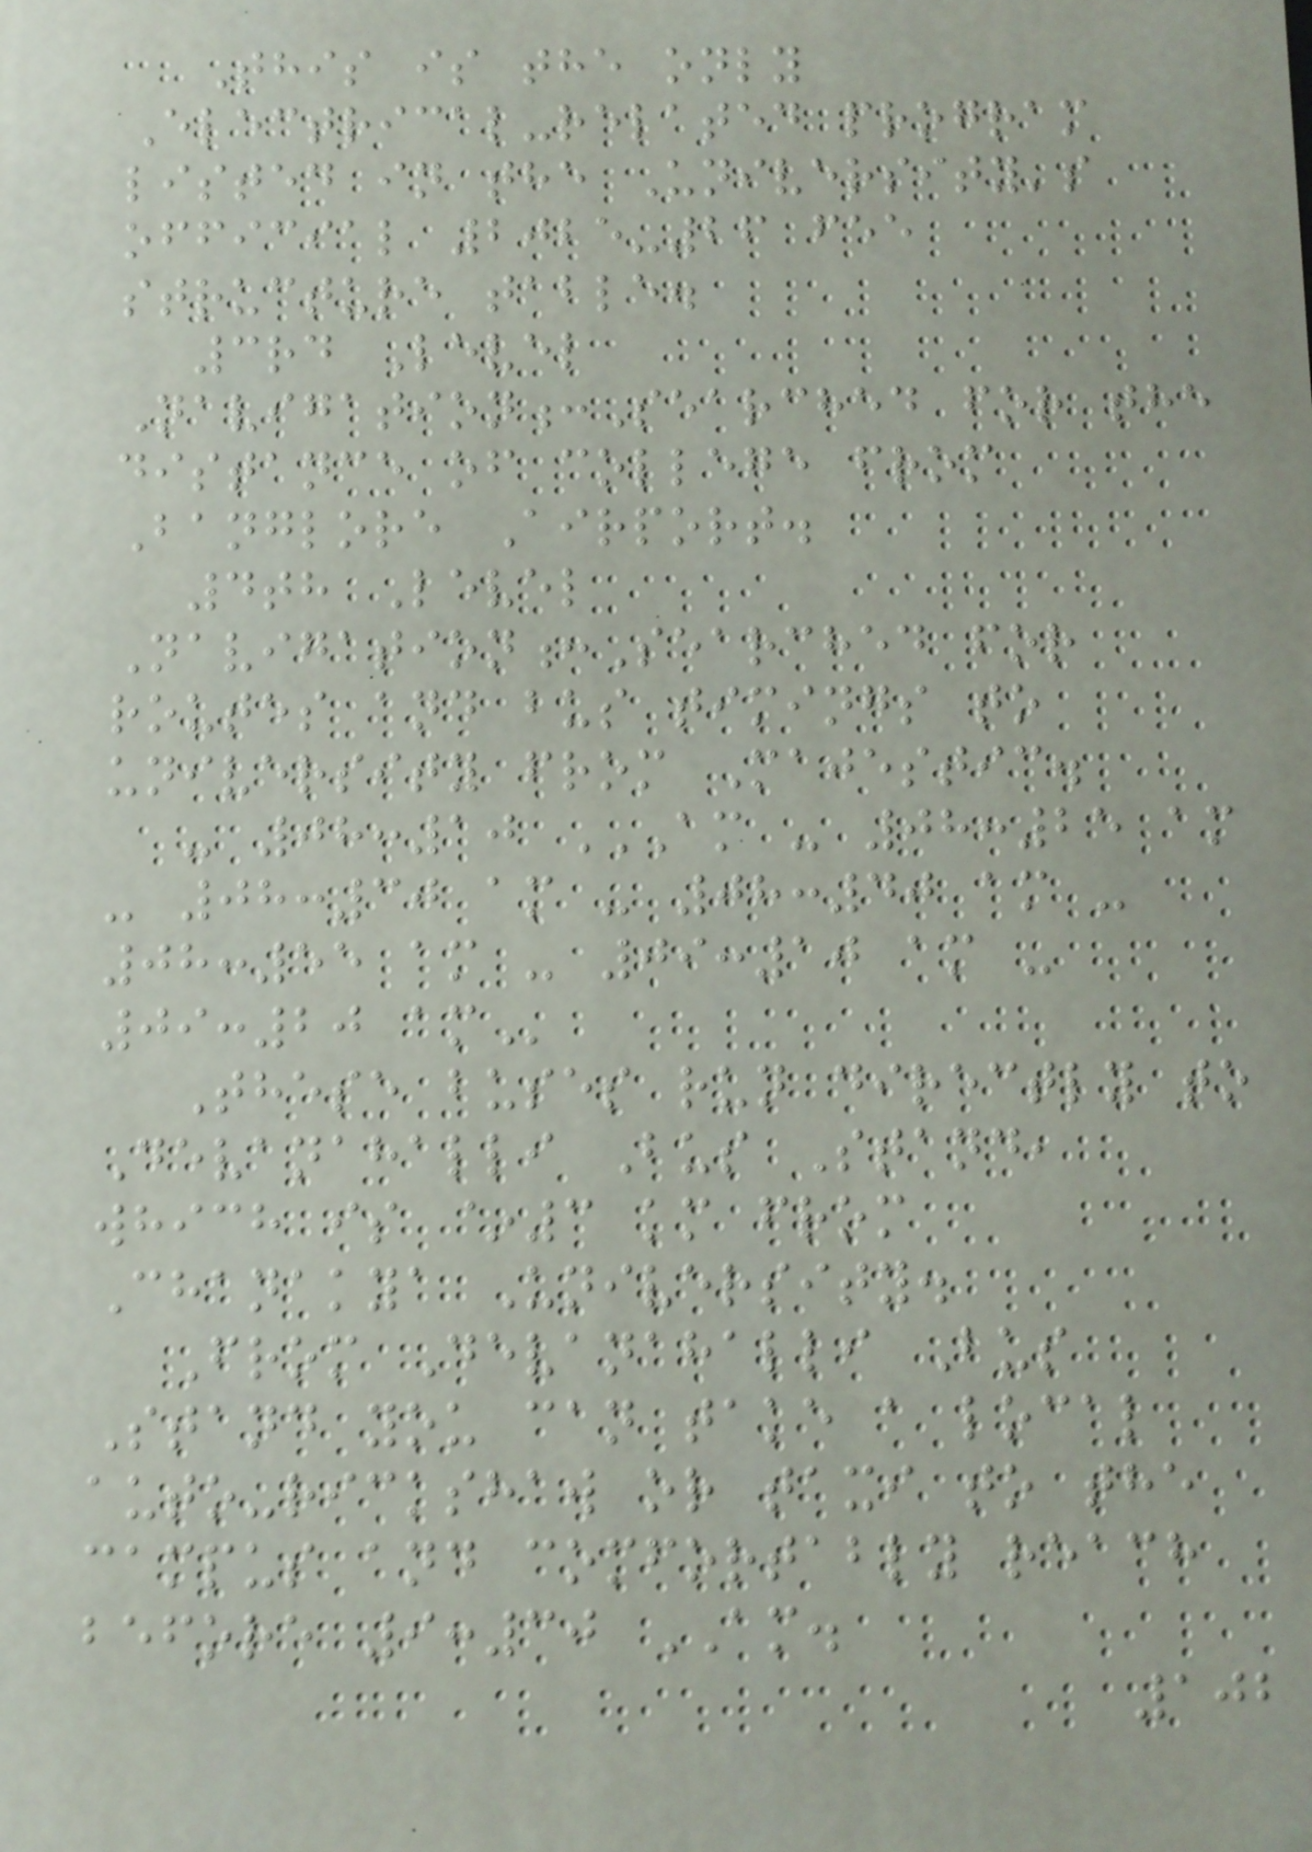This is the only
Electrical-related program
listed in the University's
official 2025-26 fee
structure table.
3rd Level
Navigation:Searched for the
distance of college from
Banglore Airport.
4th Level
Navigation:Searched for
routes and bus timings to
university from Majestic.
- 08:10 AM - 08:25 AM
- 08:30 AM - 08:40 AM -
08:55 AM - 09:10 AM -
09:20 AM
These buses run directly to
Devanahalli Bus Stand,
which is ~3 km from
Chanakya University.
From Devanahalli Bus
Stand you can take a local
auto-rickshaw or taxi to the
campus and comfortably reach
before 9:30 AM.
102
